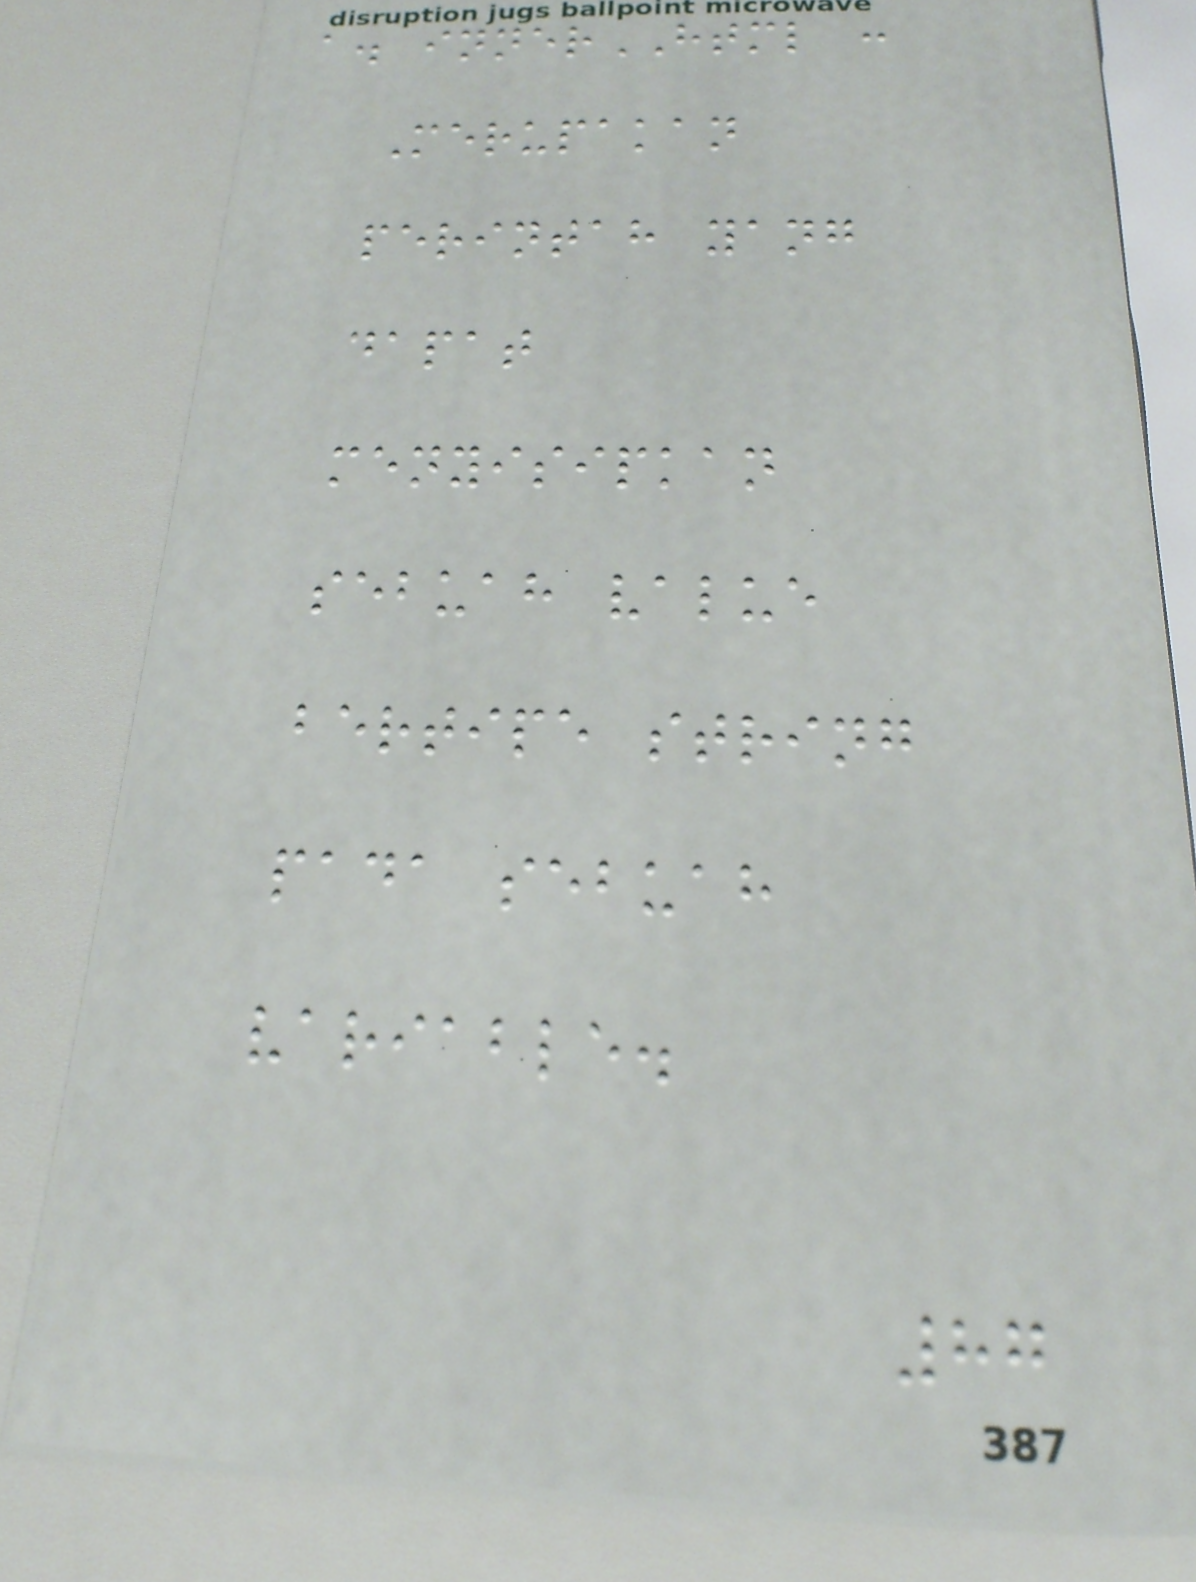a. innerHTML :
Merupakan
perintah yang
dapat
menyisipkan
sebuah value
bertipe string
pada sebuah
variable.
87
